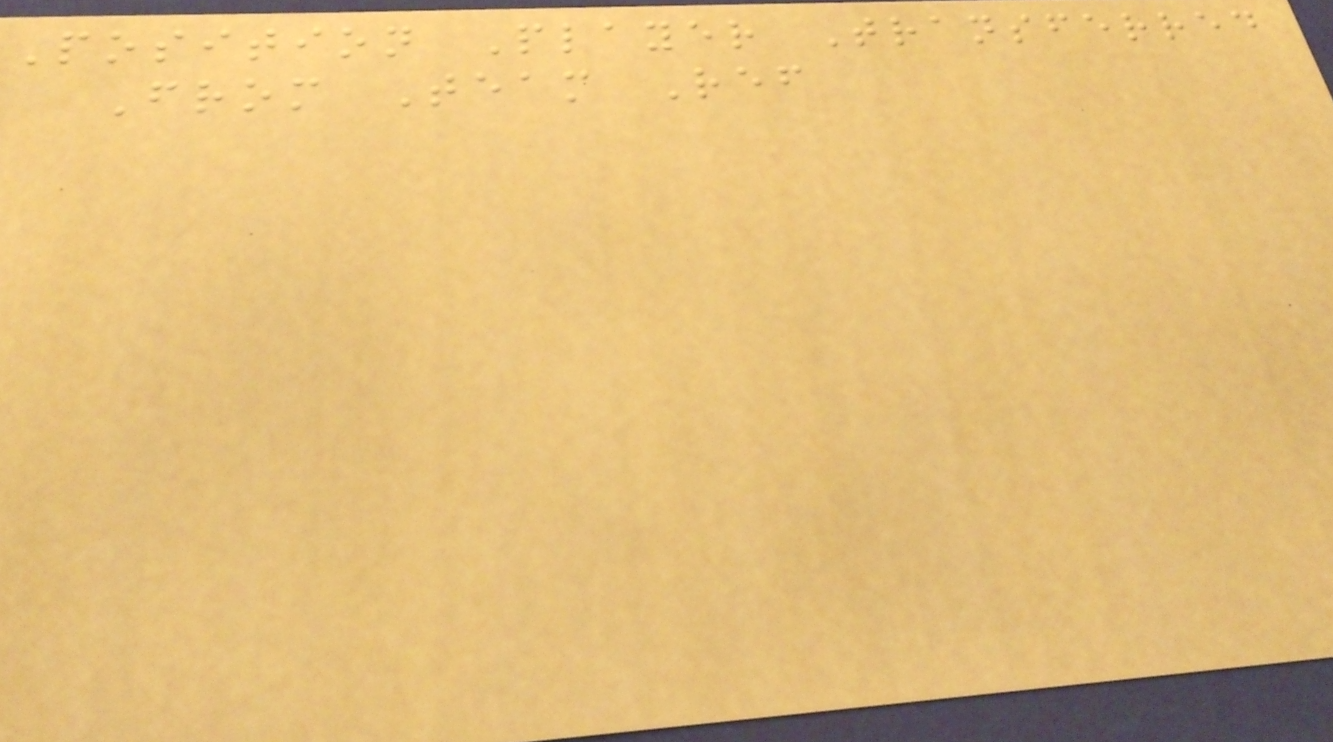Position Player Transferred
From Team Ref
